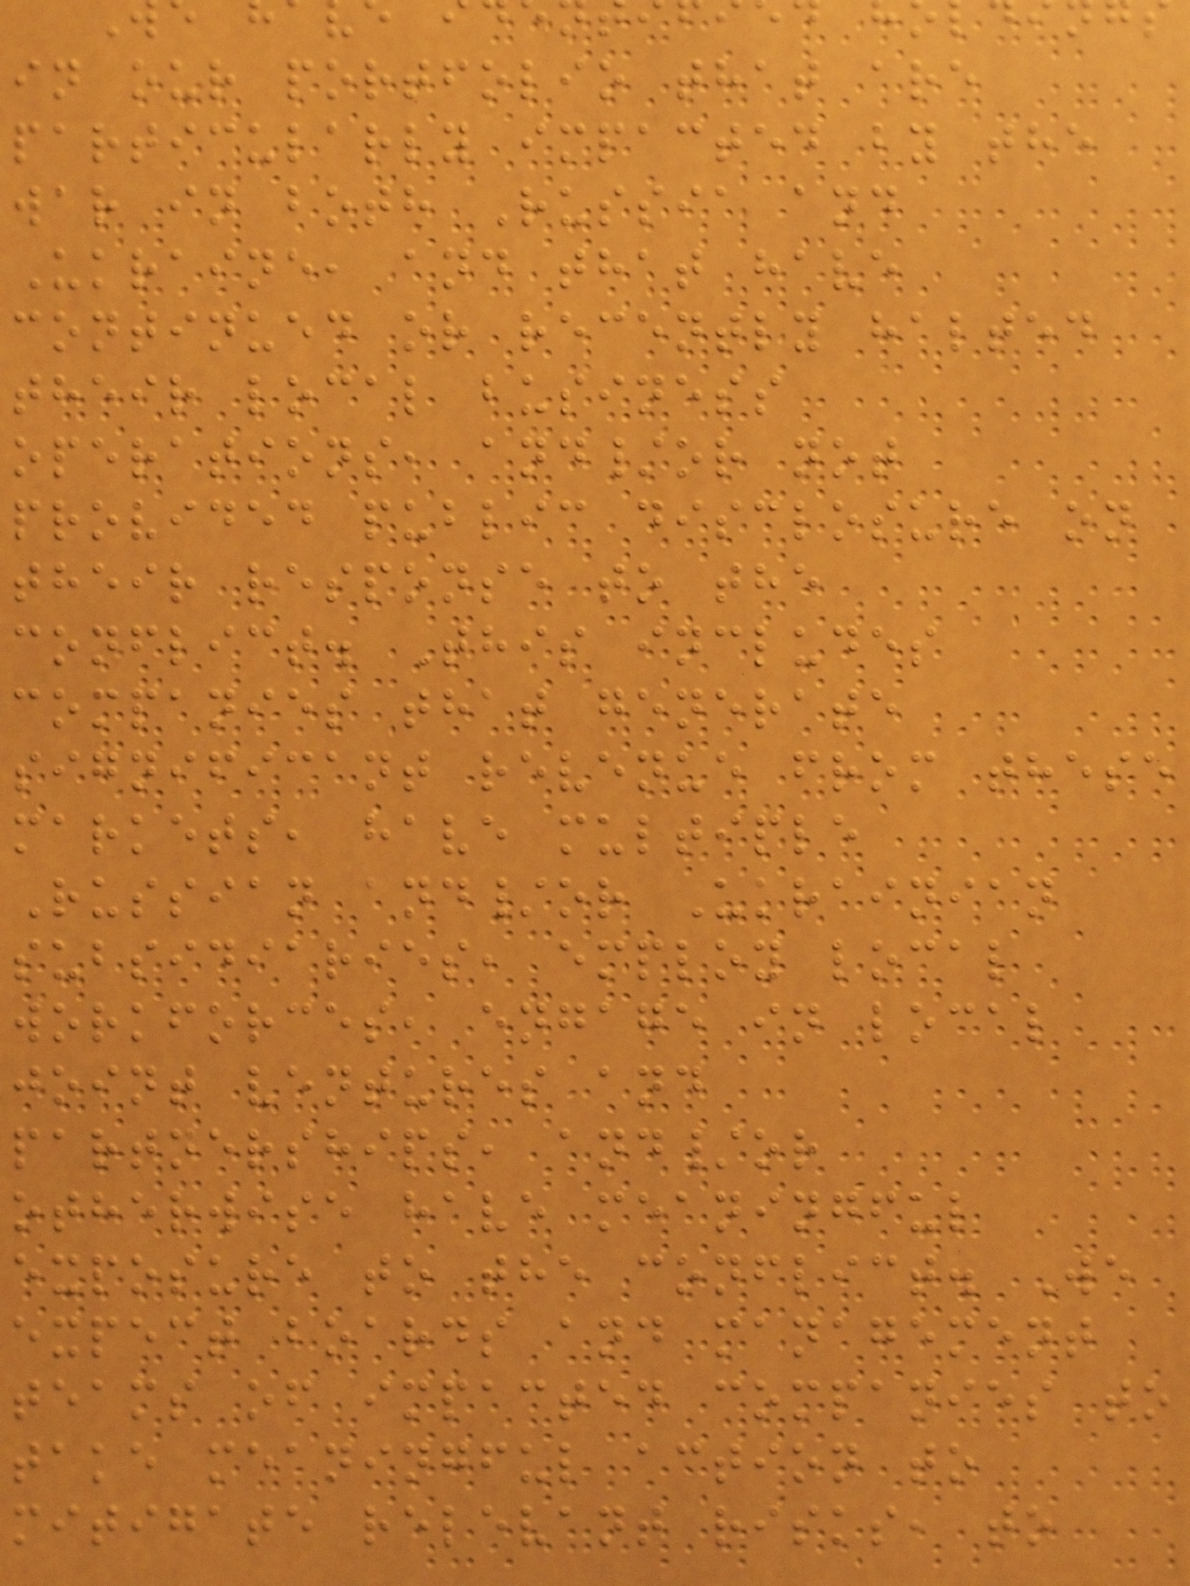in our portfolio that are
particularly impacted by the
war in both Russia and
Ukraine, and that have
continued or recently halted
their local business
operations, and/or not
provided public disclosure on
their response to the
conflict. This includes
companies that generate
significant revenue from these
markets, have multiple
Russian and/or Ukrainian
subsidiaries, employ local
workforces, engage in local
joint ventures and
partnerships, and/or
otherwise have meaningful
exposure to the conflict. We
expect boards and management
teams of impacted companies to
take meaningful action to
mitigate relevant risks, to
